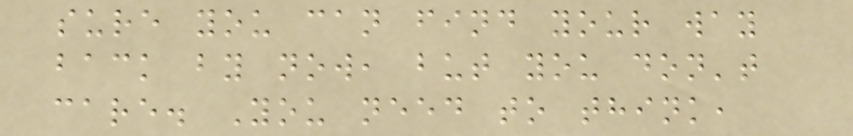sure you can find your way
back by now, but you don't
care. You need to think,
